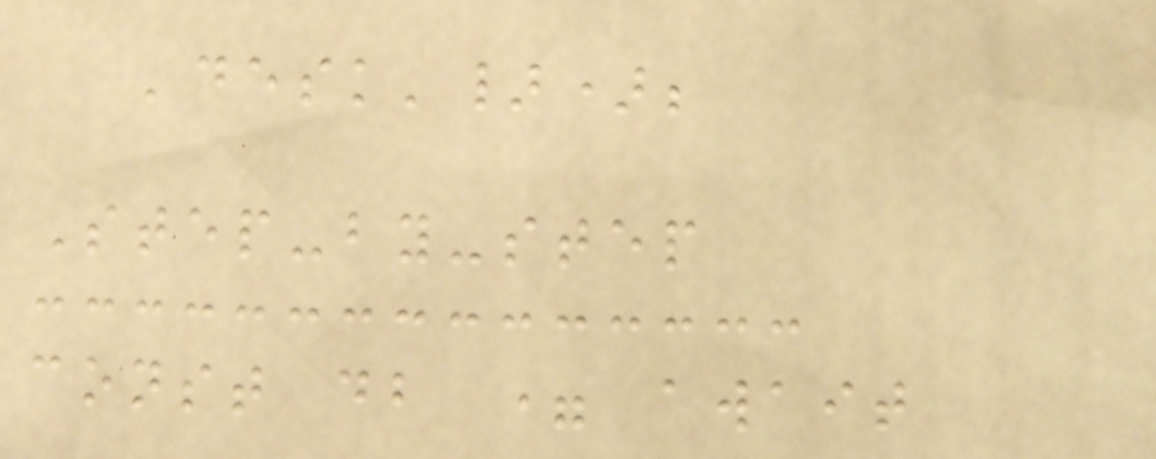'desk'});
Step-by-step
const db = await
